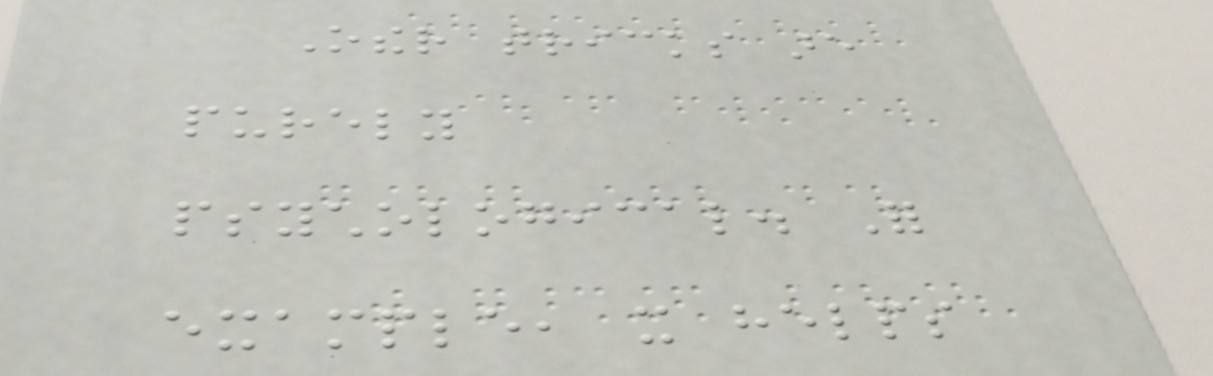Other tricks are
purely
psychological. For
example, it helps
